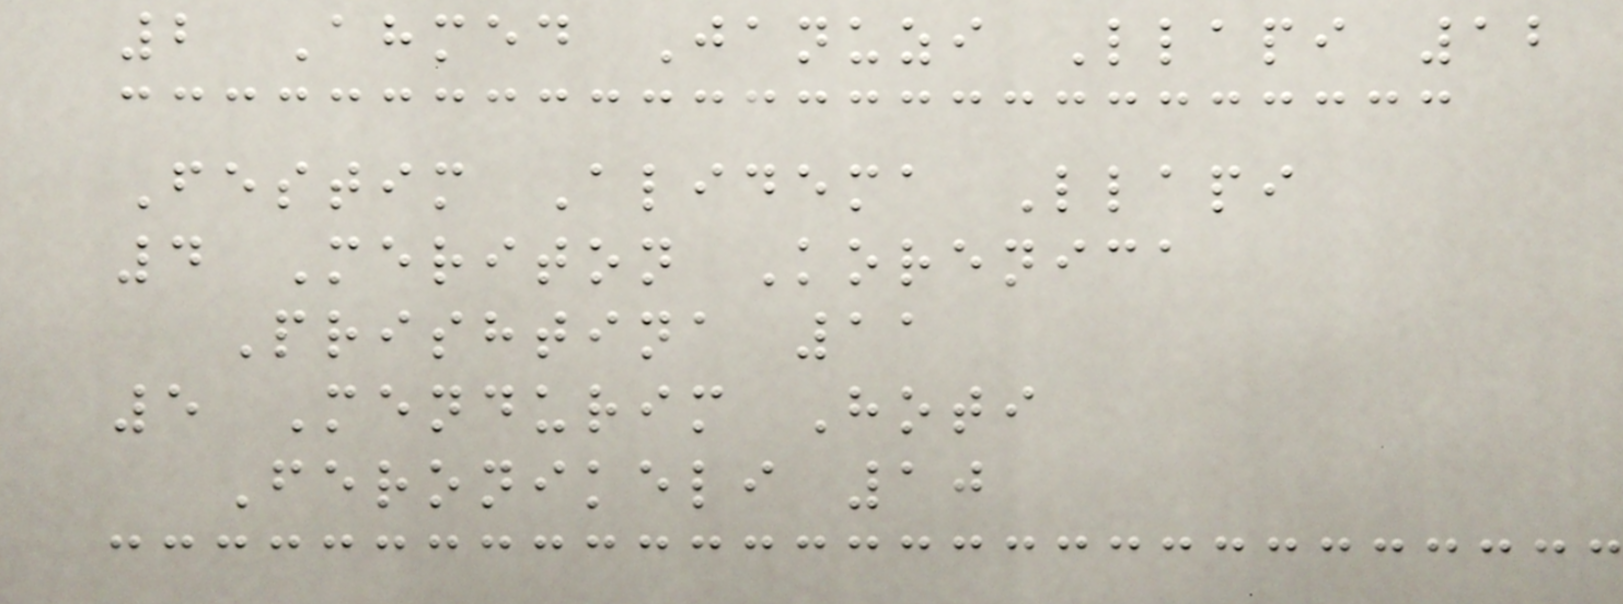2 Ahmed Januzi Llapi 12
Festim Alidema Llapi
4 Meriton Korenica
Prishtina 11
5 Mendurim Hoti
Feronikeli 10
